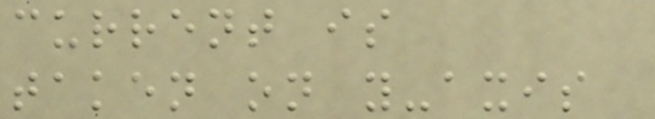current is
taken on y-axis
